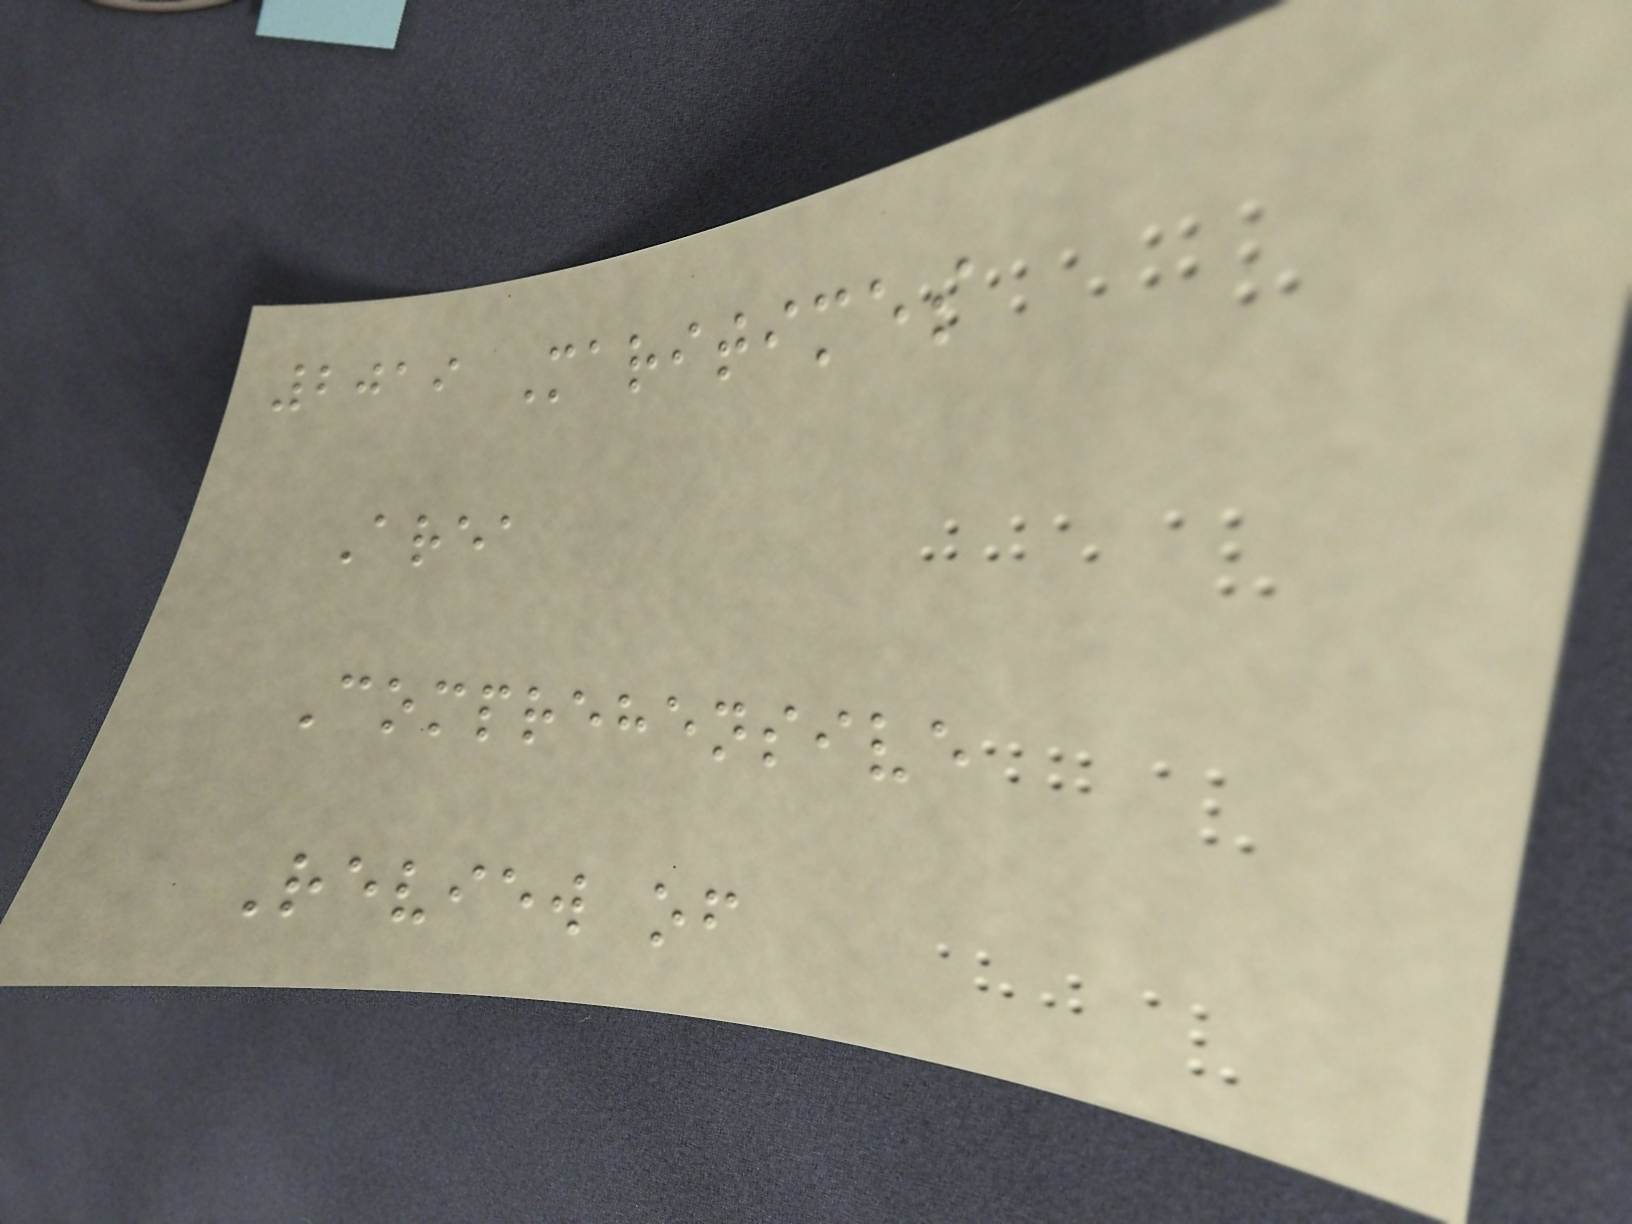2019 Maritimes
Area
Comprehensive
Review of
